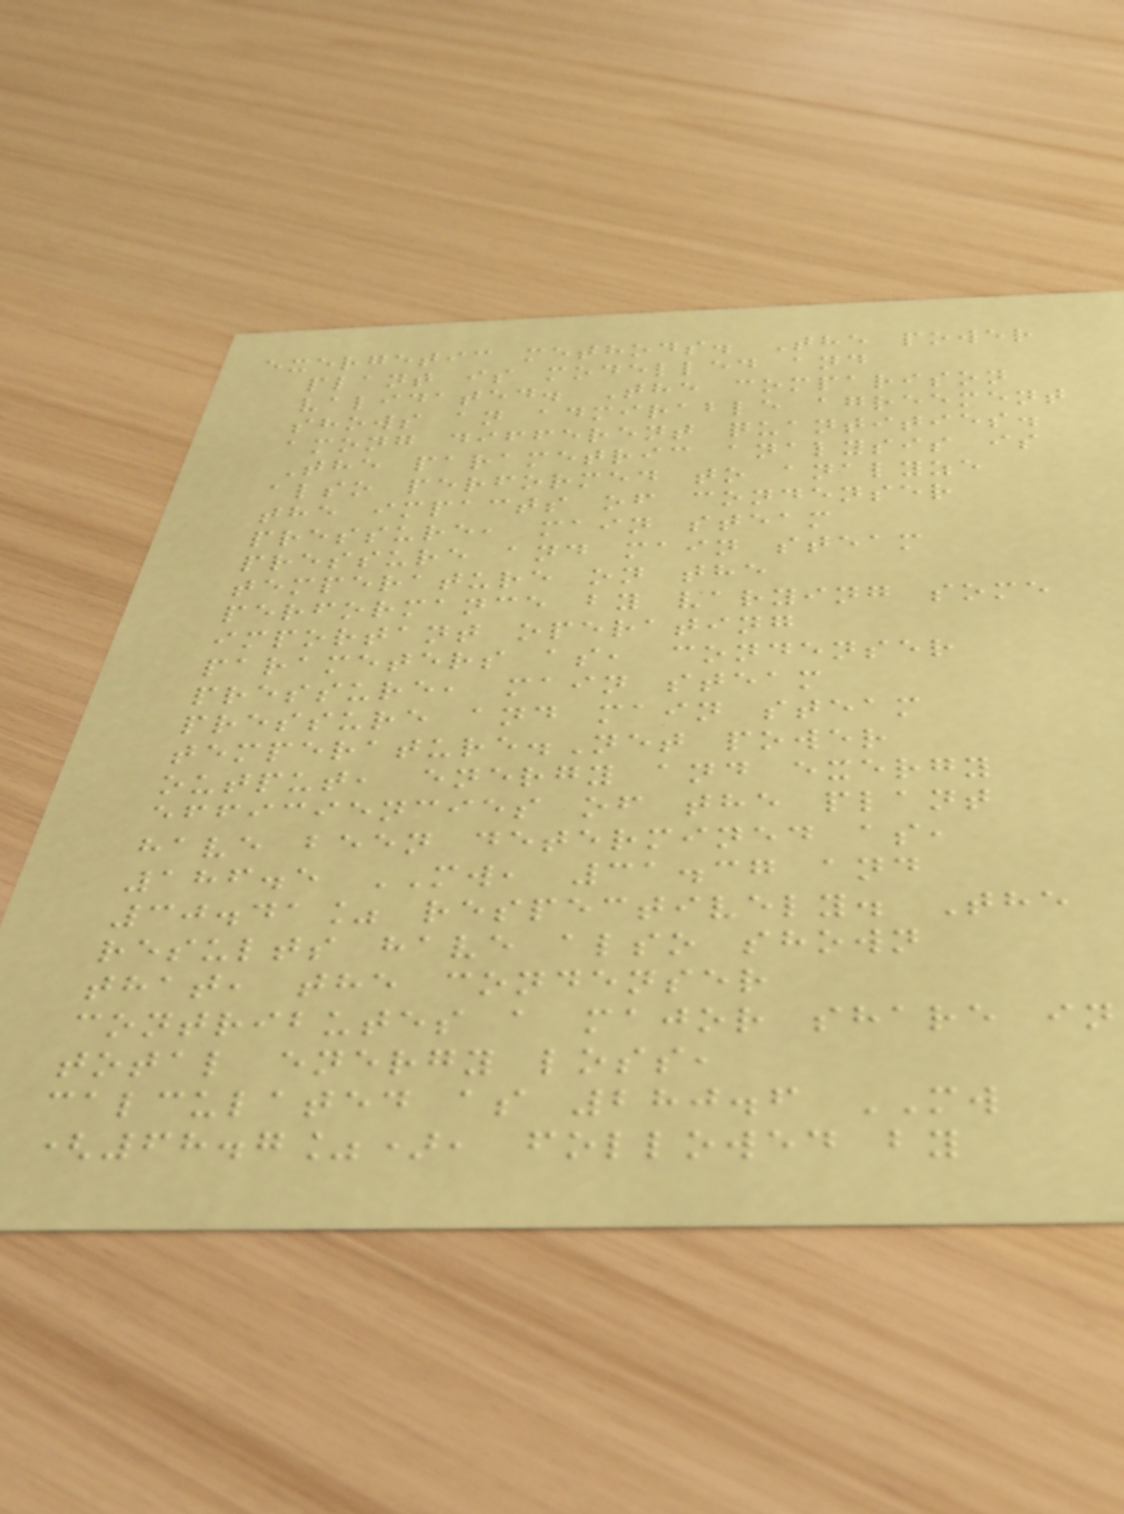exergetic methods. The power
plant is modelled and
validated. The comparison
shows an admirable agreement
among different quantities.
The parametric analysis is
also performed to analyze
the impacts of condenser
pressure, main steam
pressure and main steam
temperature on the
performance by varying some
important operating
parameters as, condenser
pressure, main steam
pressure and main steam
temperature.Net power
output, energy and exergy
efficiencies of the plant
have been determined as,
186.5 MW, 31.37 and
30.41% respectively. The
results have also shown
that, the condenser
contributes a major share in
total energy loss,
calculated as 280.6 MW
(68.7%), followed by
